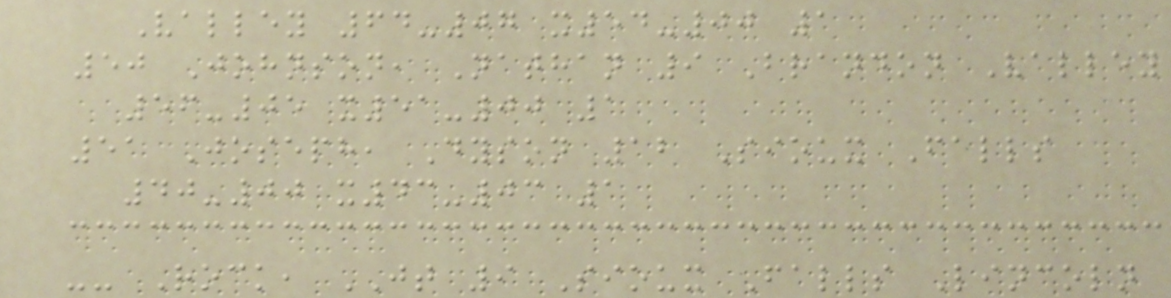Valley 64-07 x54-00 1
50 Johnson, Nathan 9 Brandon Valley
56-05 x51-00 1
51 Joseph, Dyson 12 Sioux Falls
40-00 x43-03 1
-- Rock, JT 9 Sioux Falls Lincoln
